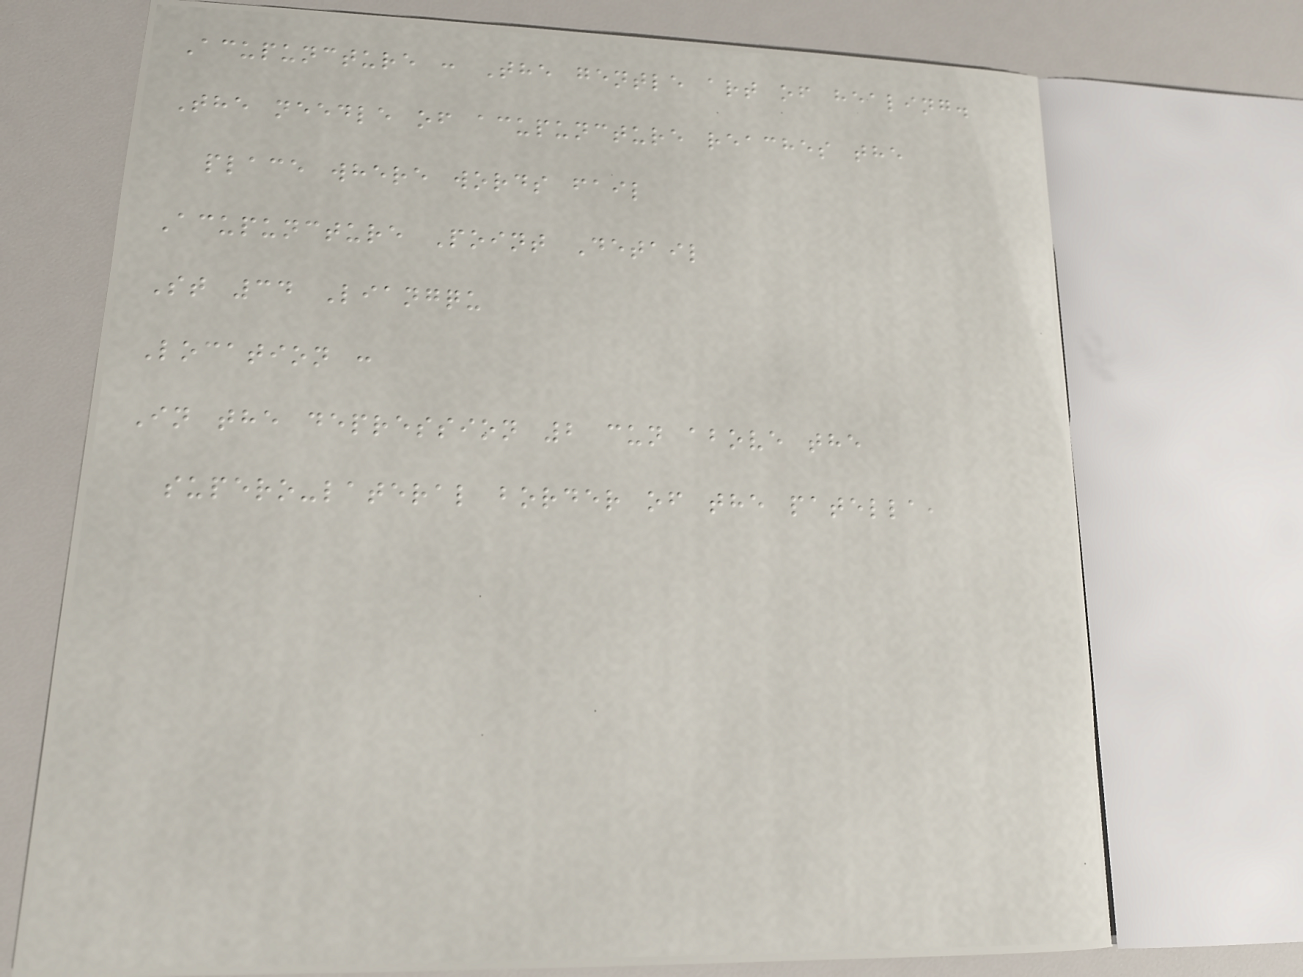Acupuncture : The gentle art of healing.
The needle of acupuncture reaches the
place where words fail
Acupuncture Point Detail
St 34 Liangqu
Location :
In the depression 2 cun above the
supero-lateral border of the patella,
